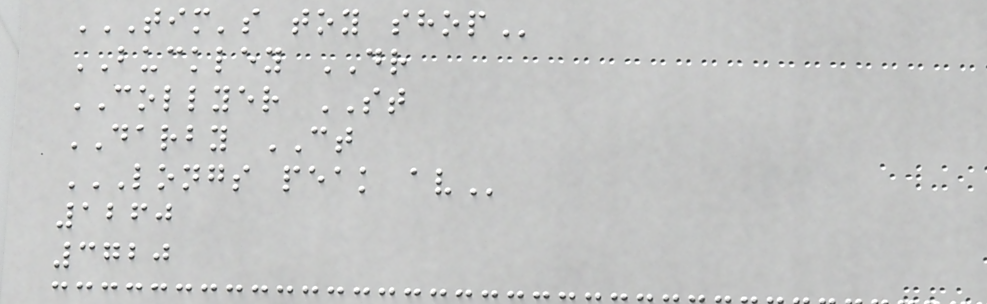TIM'S TOY SHOP
BUCKLEY DR
COLLYER ST
DARBY CT
LONGS PEAK AV
1260
3720
